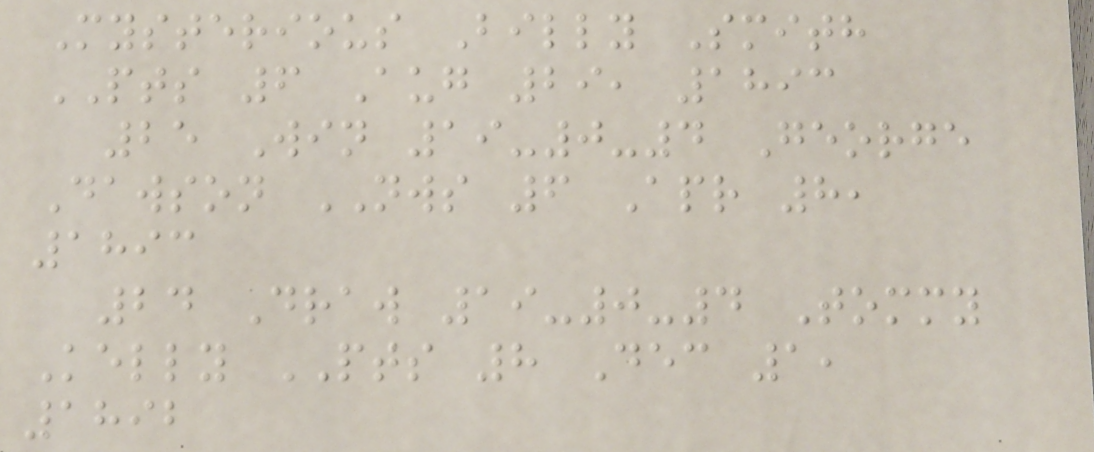Mysterious Billy Smith
PTS 6 Aug 29, 1893
25 Win 19-0-4 George
Dawson NWS 6 Apr 8,
1893
24 Draw 19-0-4 Tommy
Kelly PTS 8 Dec 1,
1892
